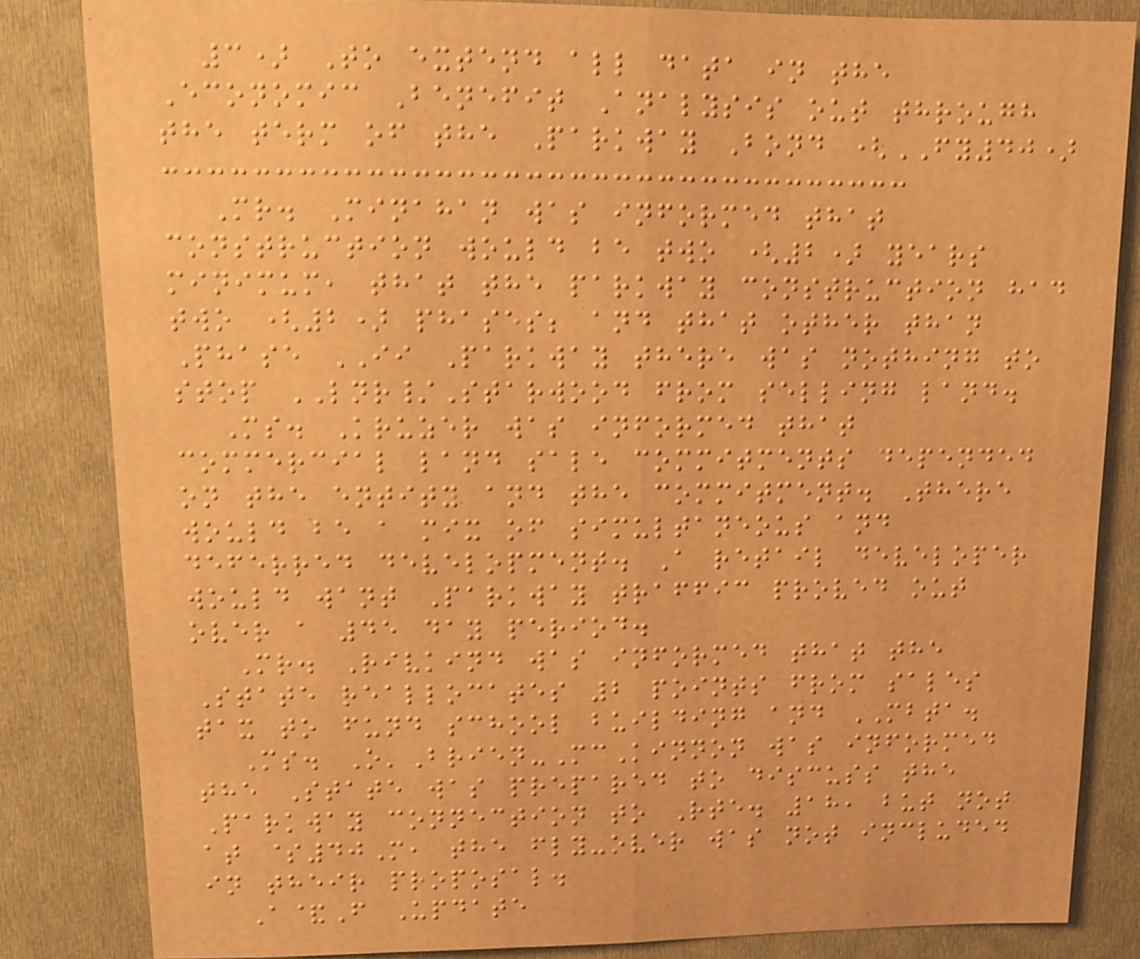3) To extend all data in the
Economic Benefit Analysis out through
the term of the Parkway Bond (FY40)
Mr. Minahan was informed that
construction would be two (2) years
minimum, that the parkway construction had
two (2) phases; and that other than
Phase II Parkway there was nothing to
stop LNR/Starwood from selling land.
Ms. Kruzer was informed that
commercial land sale commitments depended
on the entity and the commitment. There
would be a mix of simultaneous and
deferred development. A retail developer
would want Parkway traffic proved out
over a 45 day period.
Mr. Rivkind was informed that the
State reallocates 2 points from sales
tax to fund school building and MBTA.
Ms. O'Brien-McKinnon was informed
the State was prepared to discuss the
Parkway connection to Rte. 18, but not
at $40M, the fly-over was not included
in their proposal.
A&F Update
